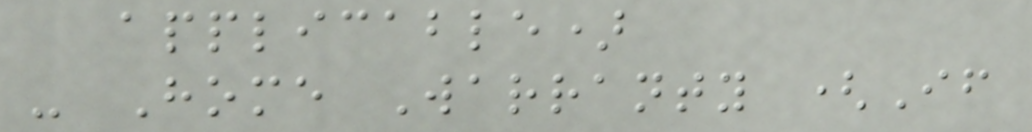applicable)
- Home Warranty (If
